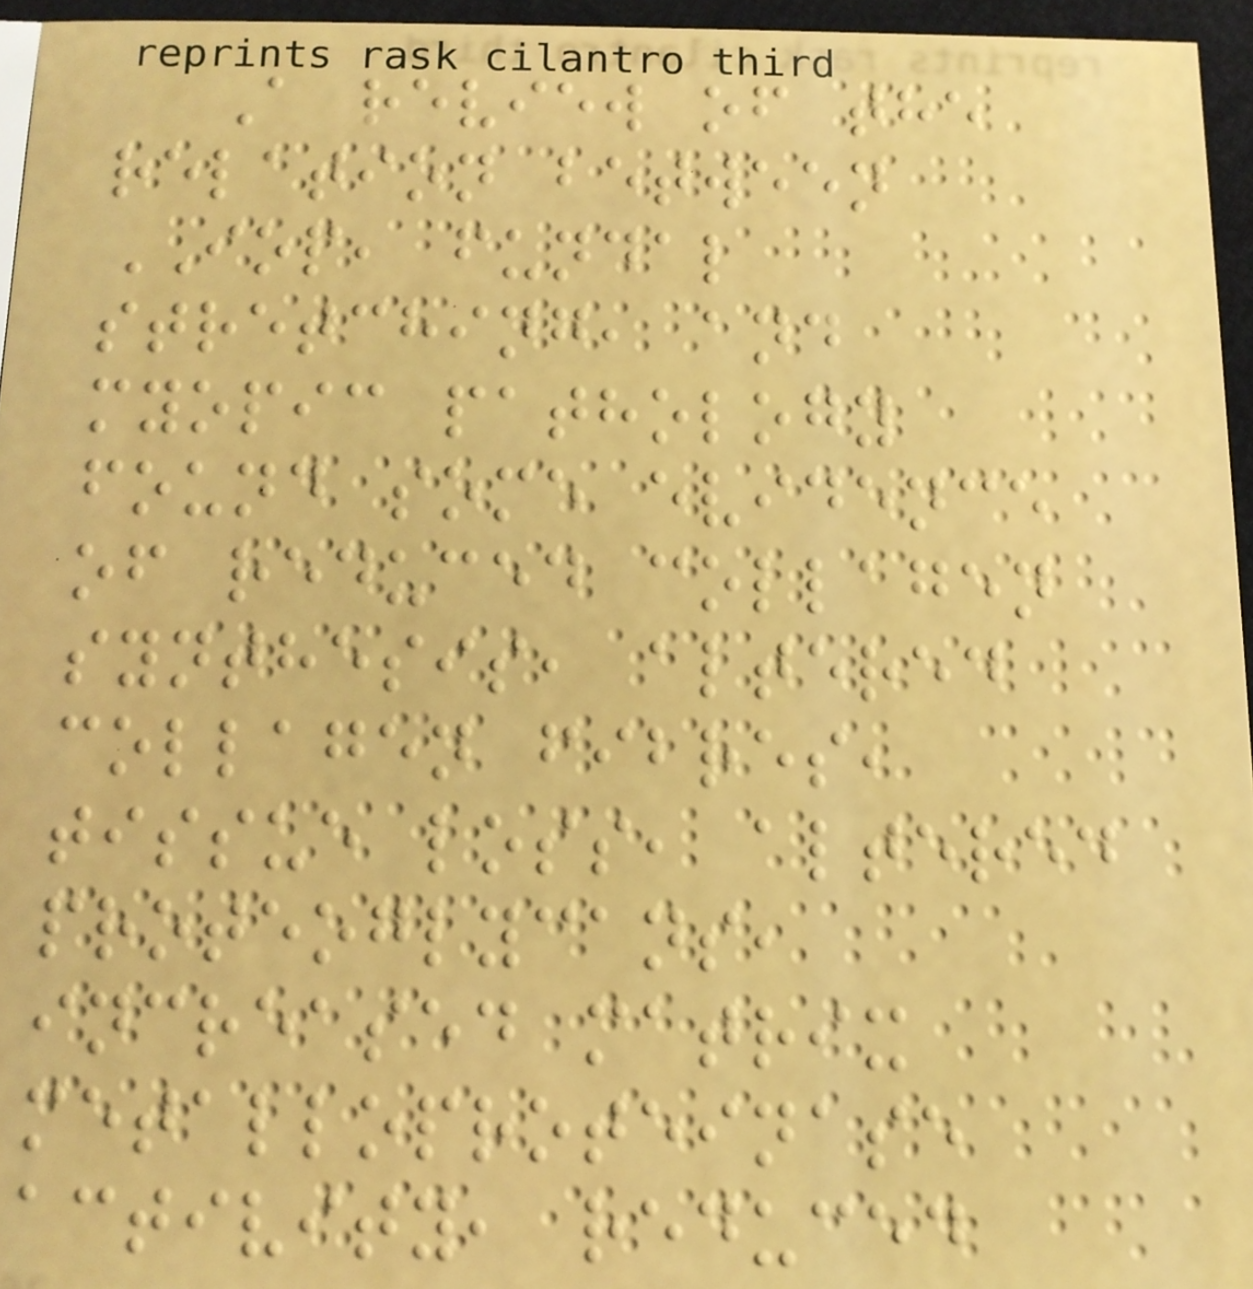A review of the
relation between
IOP, fundal
stretching, and
myopic pathology
found some evidence
of reduced collagen
synthesis, altered
collagen fibres,
tissue loss, altered
proteoglycans,
increased matrix
metalloproteinase
activity, reduced
